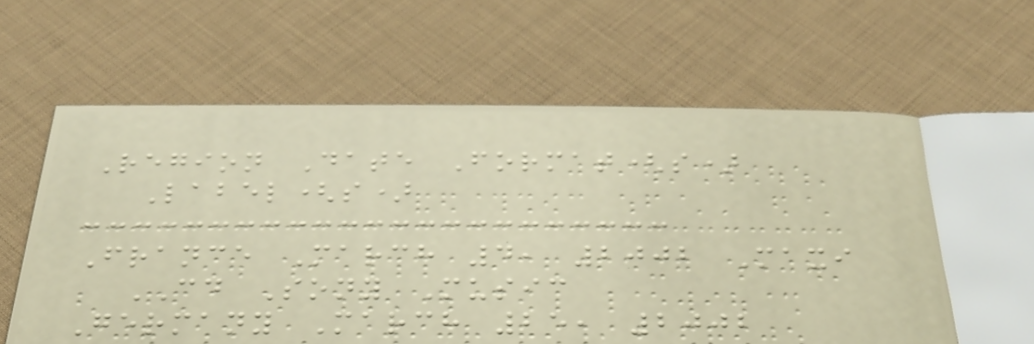Region Date Format(s)
Label(s)
France March 4, 2002 Maxi
CD Sony Music
Germany March 25, 2002
